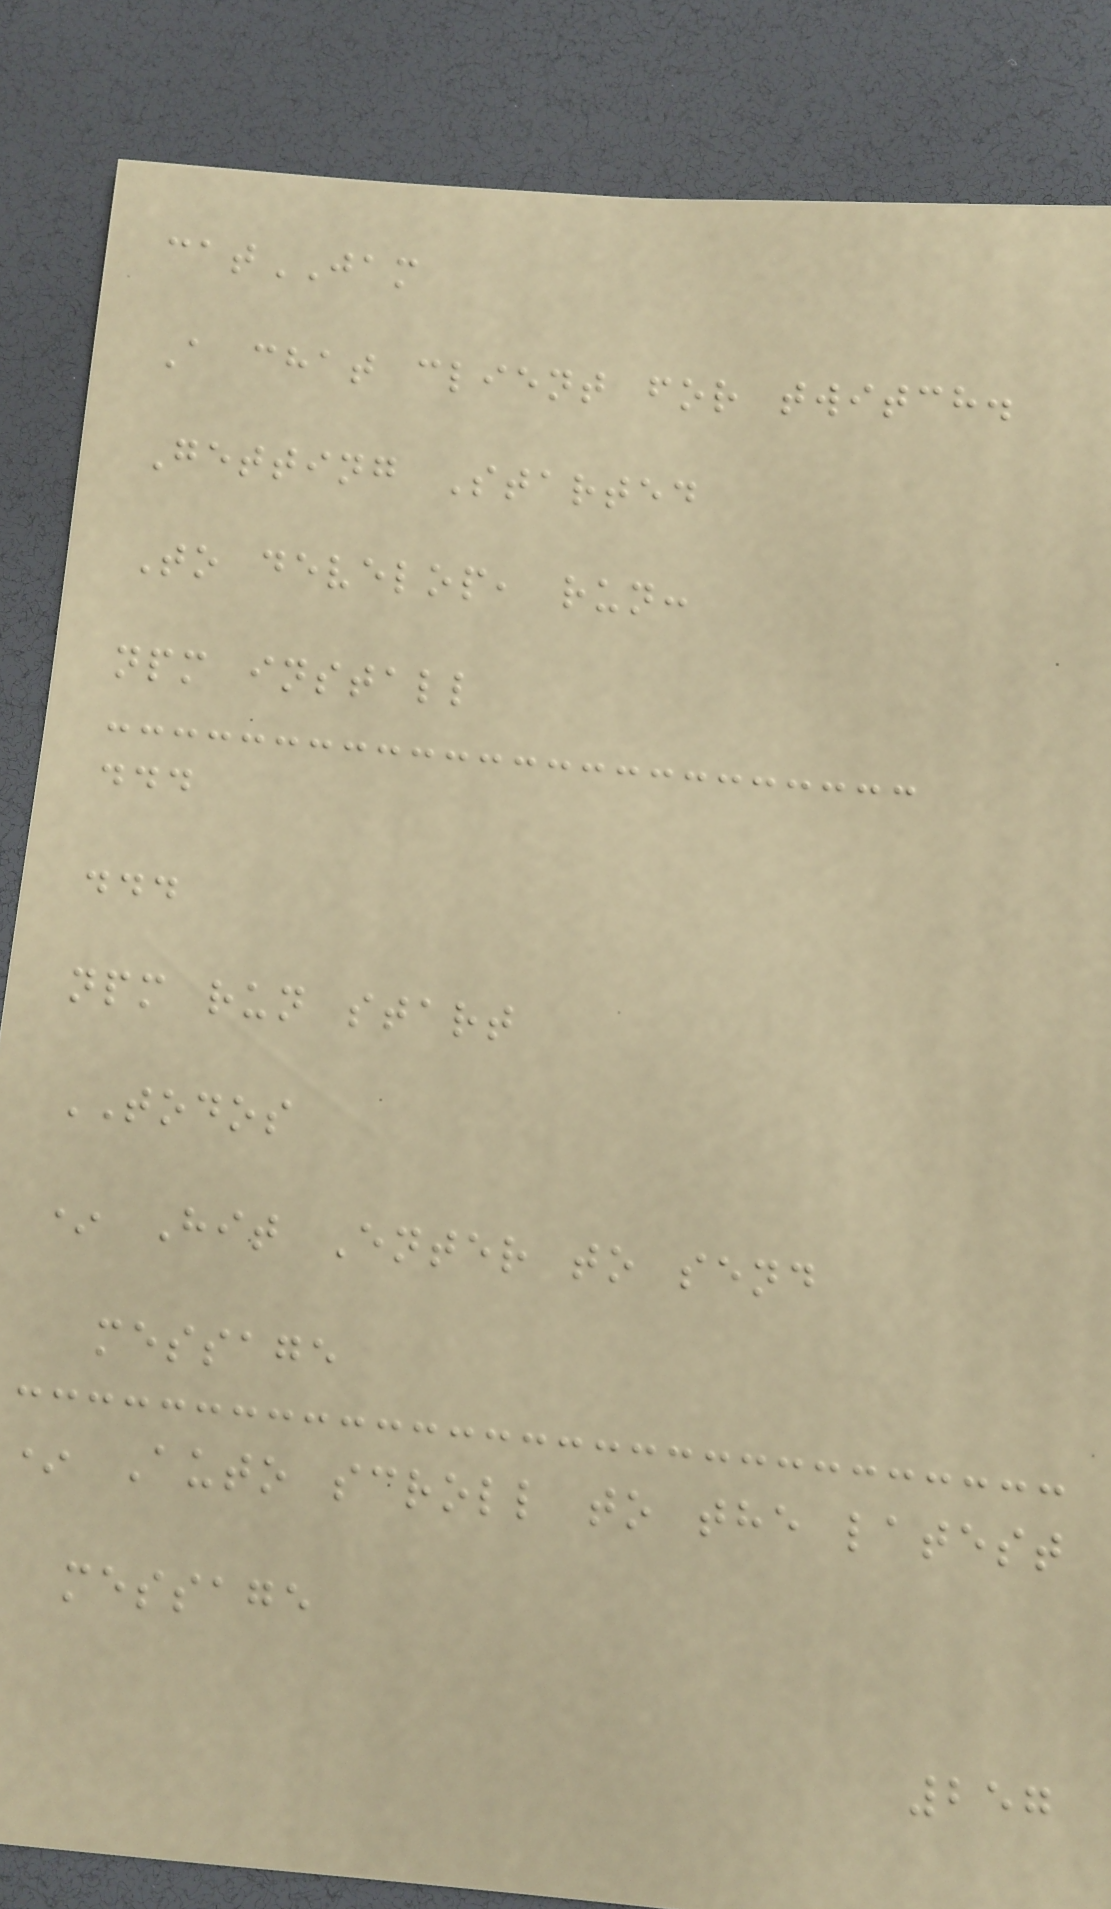catJAM
A chat client for twitch.
Getting Started
To develop, run:
npm install
...
...
npm run start
TODOS
* Hit Enter to send
message
* Auto scroll to the latest
message
257
